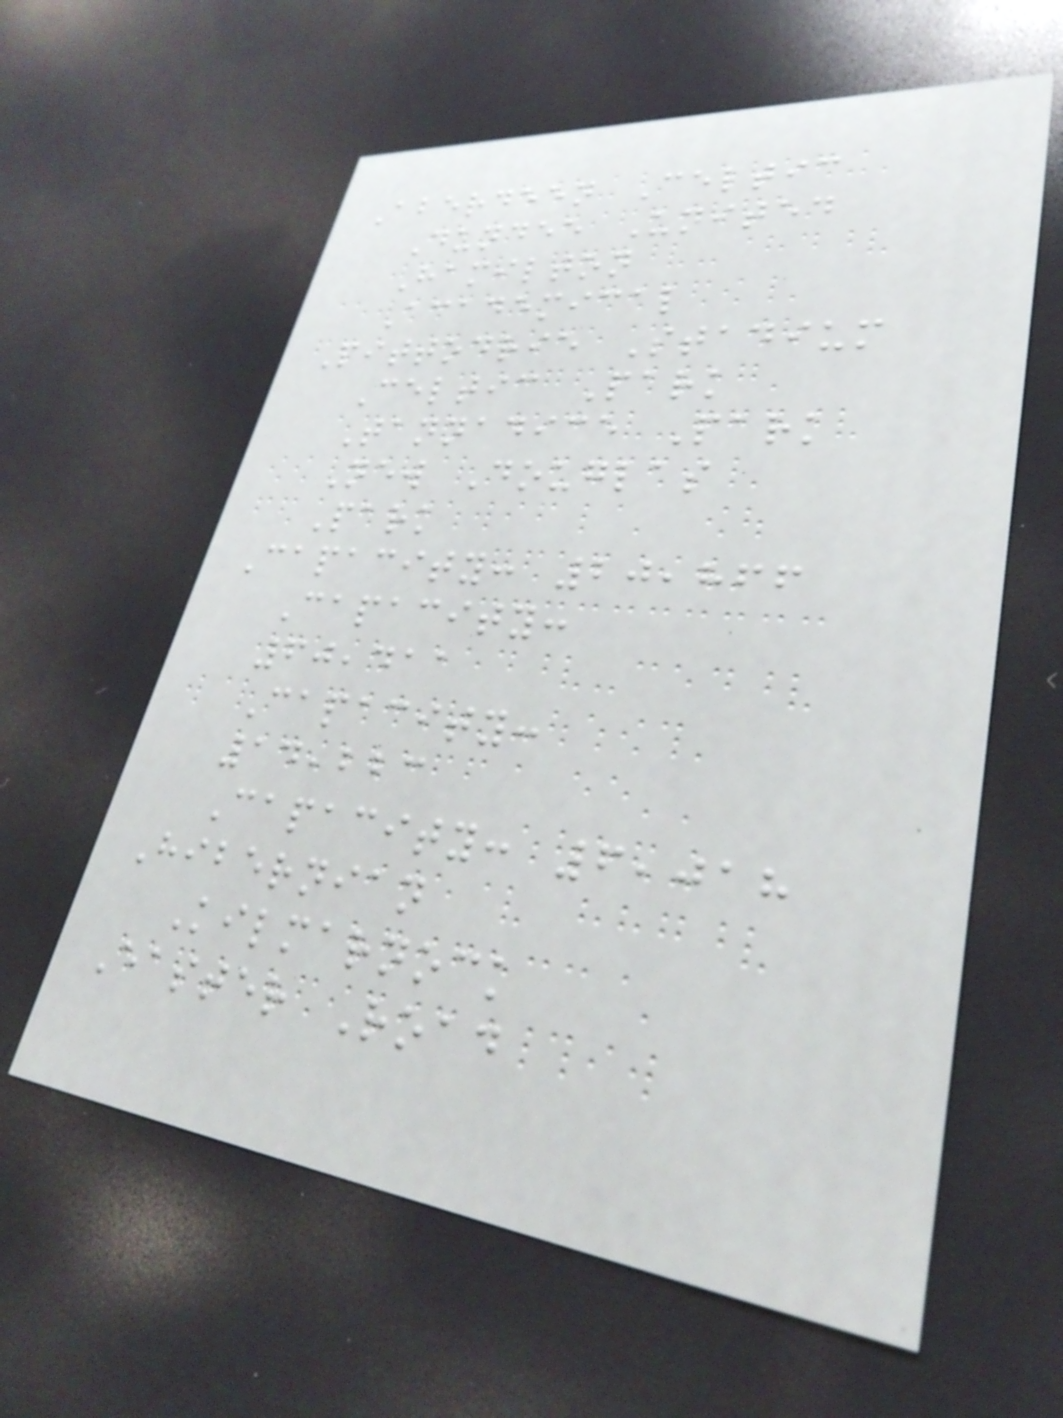Aberdeen Celtic
Dundee United
Hamilton
Academical
Pittodrie Stadium
Celtic Park
Tannadice Park
New Douglas
Park
Capacity: 20,866
Capacity:
60,411
Capacity:
14,223
Capacity: 6,018
Hibernian
Kilmarnock
Easter Road
